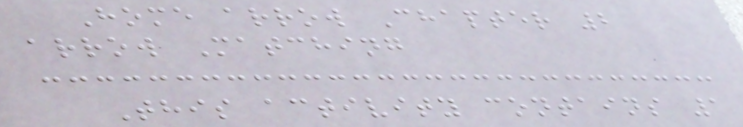Home arrow Chapter 2
arrow Matching
This activity contains 1
